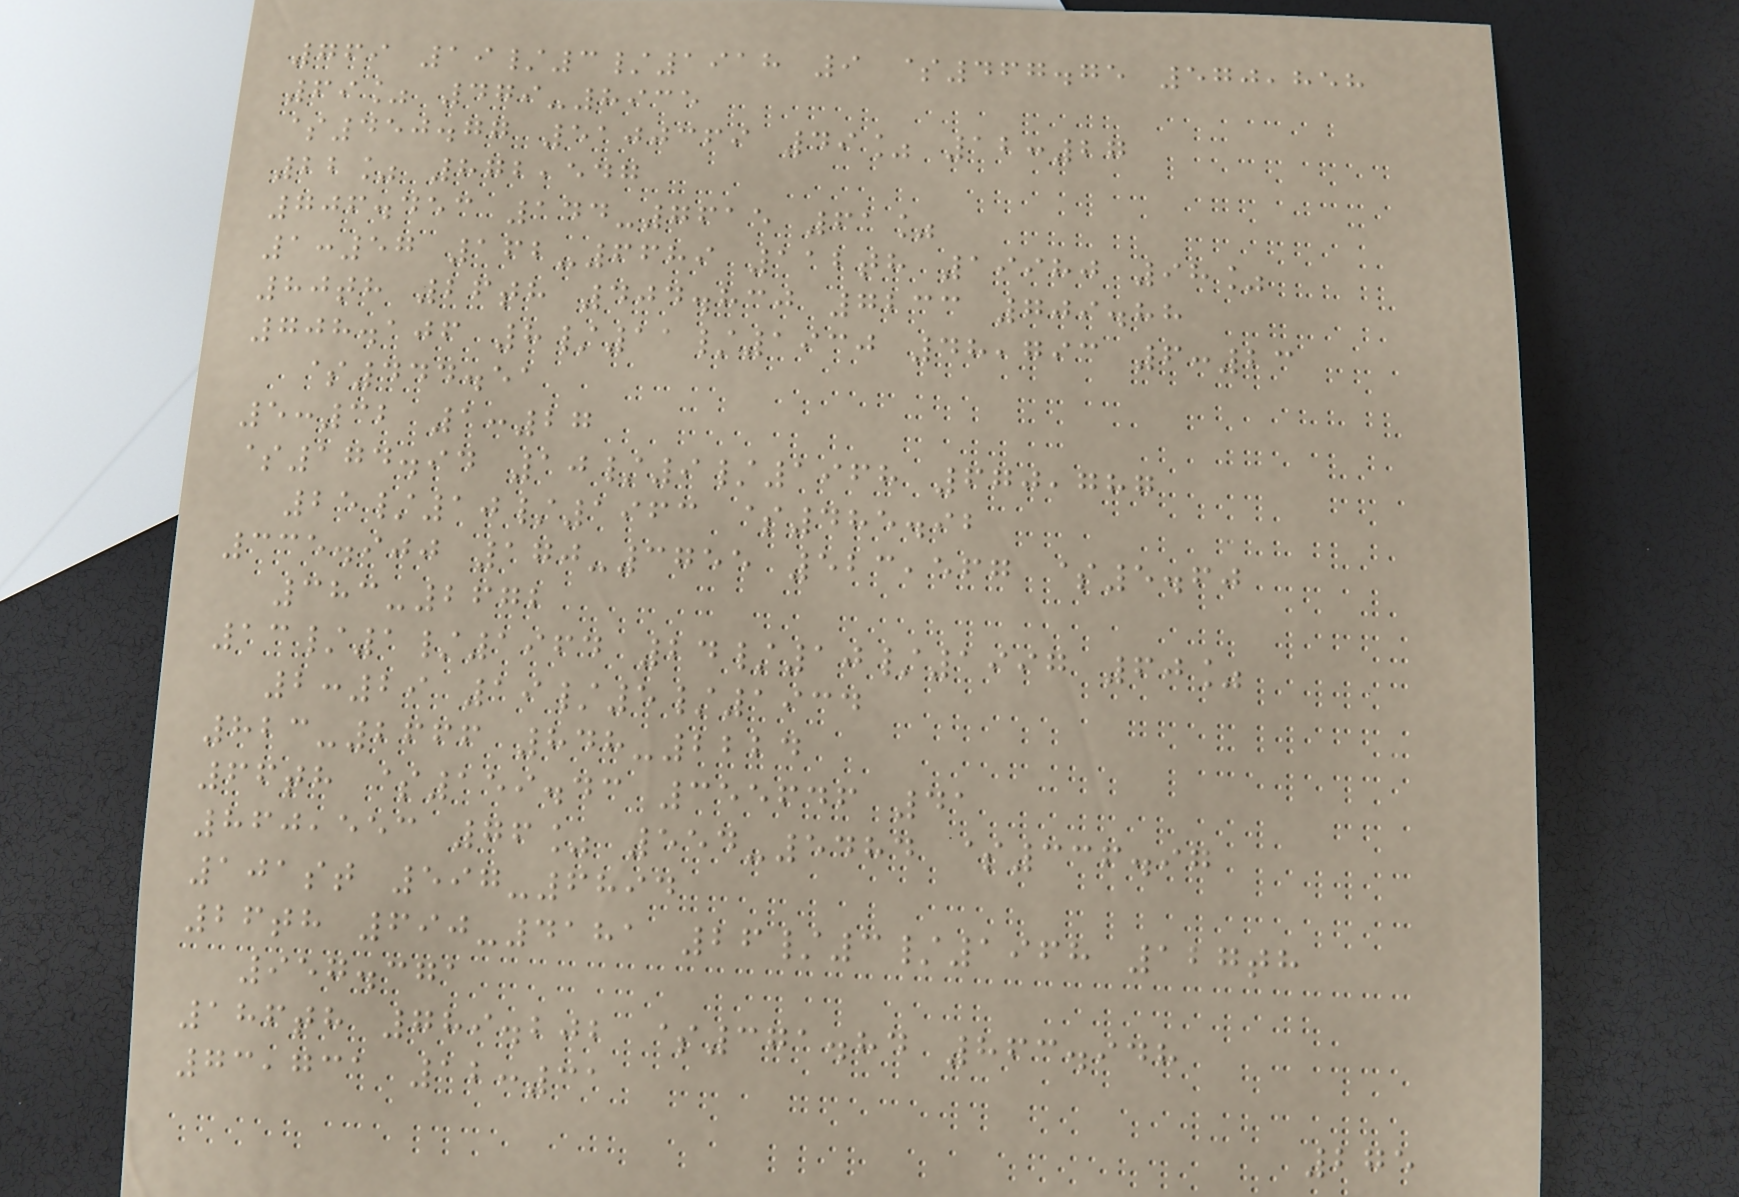769 19/3/1918 9 $467.75 570,858
69% 479-8935
$450.77 5100369 49% 12:27
22% 872,547
706.453 144-7615 61%
1:57 162-6689 112th 19980 98%
80th 26th 404.830 7233 709.88
708.106 8/11/1930 48,793 6:23
$444.51
5:32 1:27
$174.94 10/9/1968 670,787
25/10/1963 $485.92
335.900 170-3755 523,567 $5.60
383-2672
13/1/1964 24/10/1997 60%
2:29 19/5/1934
823-2666 848-2224
66th $159.43 355646 41
860,553 76% 554-5484 $336.97
101st 597-6894
26th 690-4181 26/3/1968 127th
957.371
186th 789.202 $371.84 863.948
73,731 12:31
275
